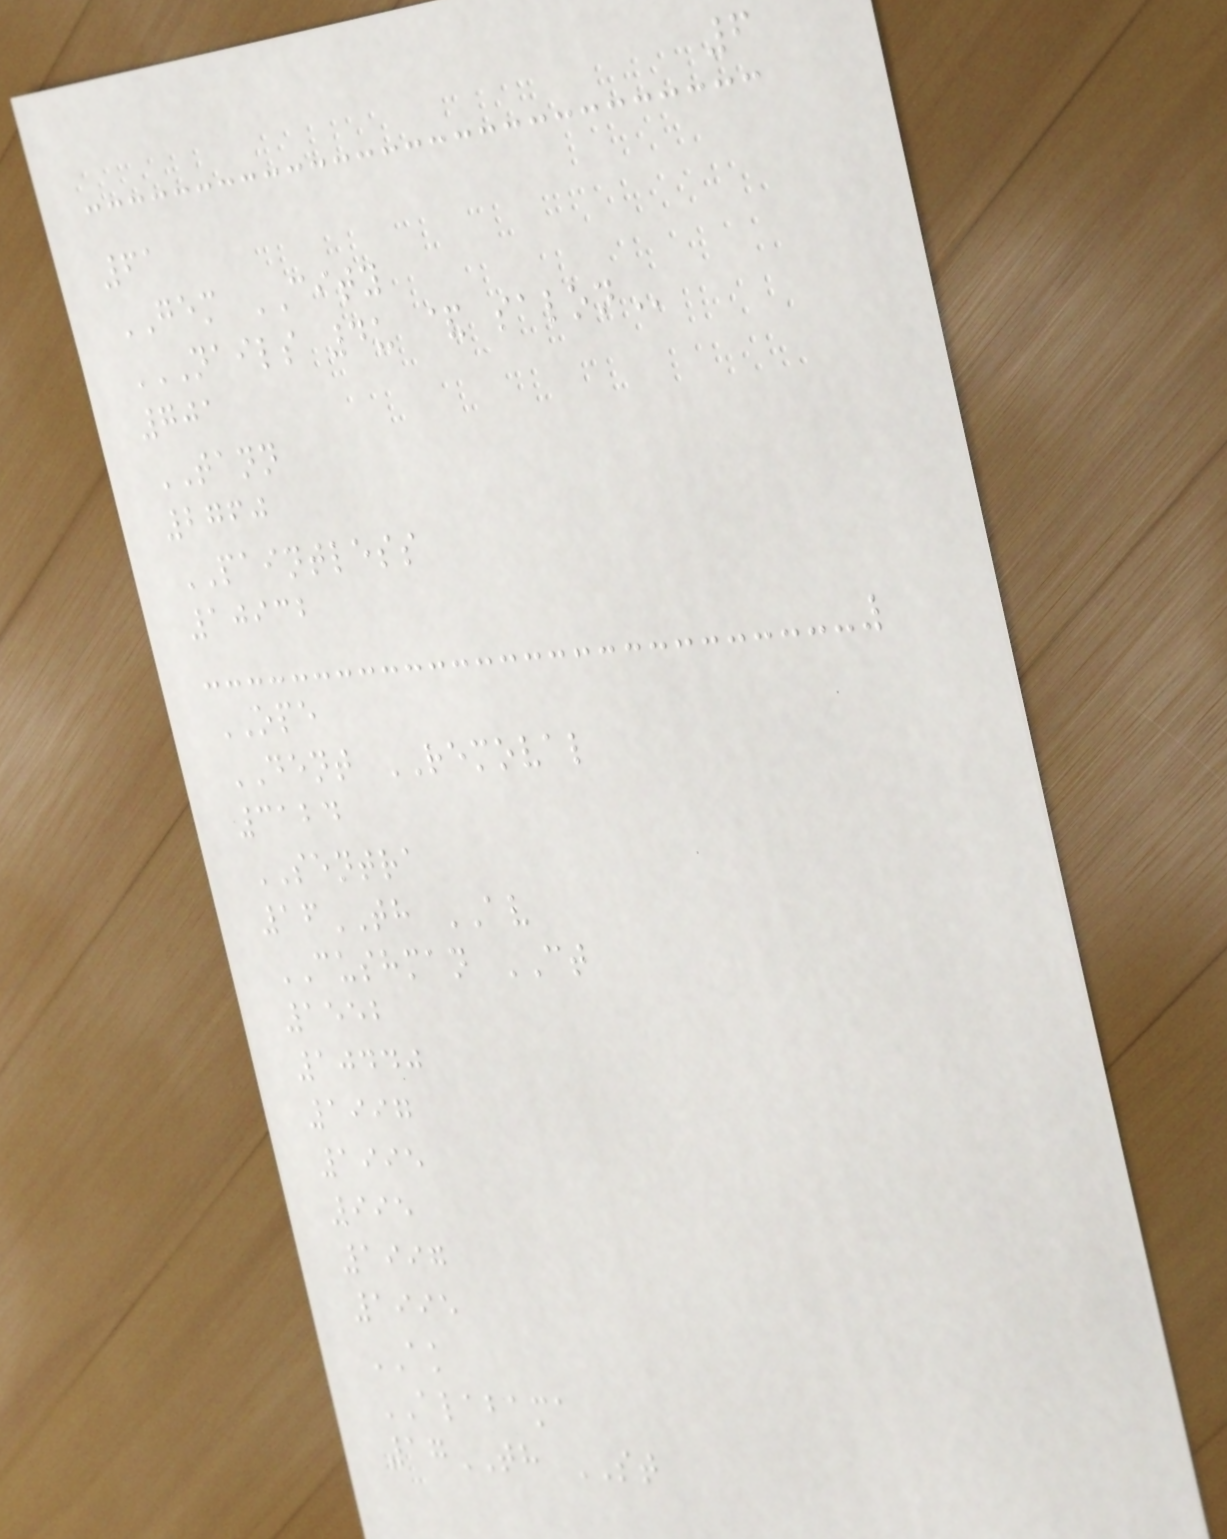6
61
GEM CITY
NAILS 4U & SALON
701
TANN
2760
PAINTLESS
10932
OPE
DENT REMOVAL
3124
SENTRA
16TH AV
CUSHMAN CT
1552
10440
1997
1995
995
1997
1995
AK
ALABAMA
17TH ST
